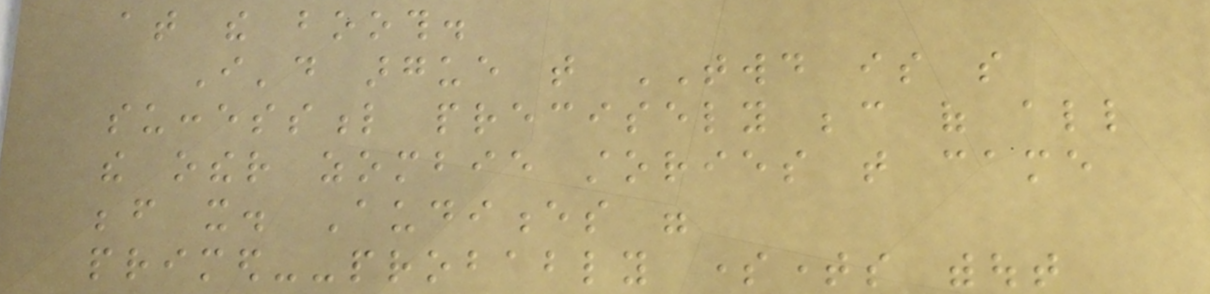at the booth.
I'd argue that TWD is so
successful precisely because of all
the other zombie stories that came
before it. Audiences were
primed--probably sometimes without
